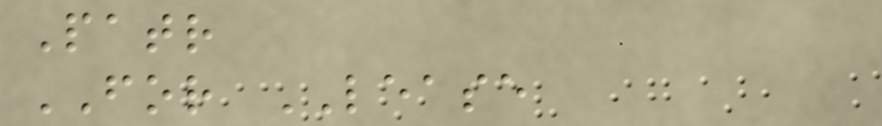Patr
FOR LEASE
